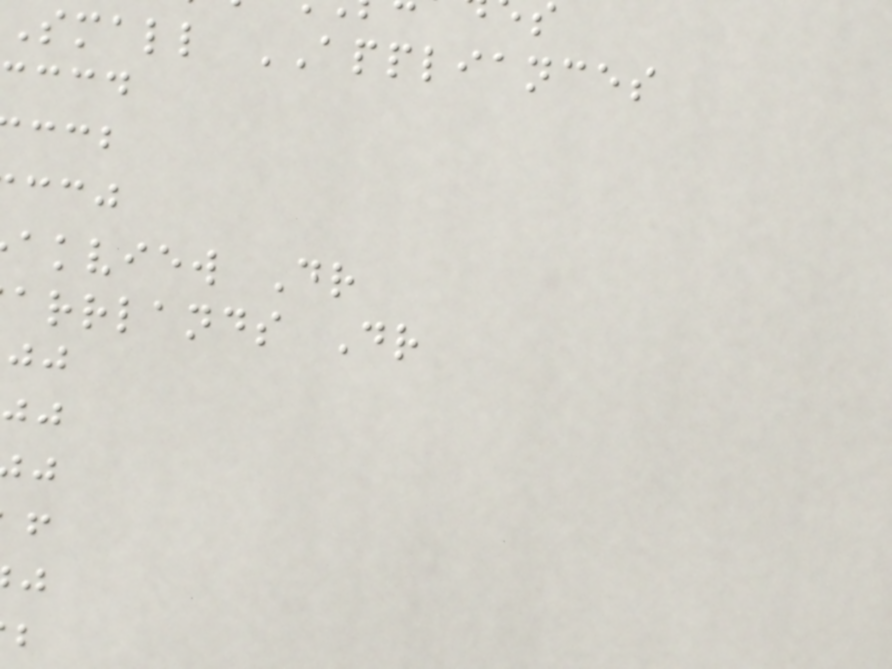small APPLIANCES
akview Dr
arrlands Dr
